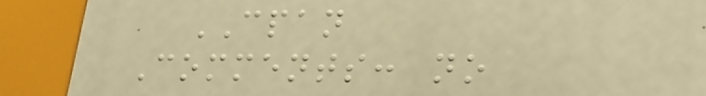CPAN
Comments: no
